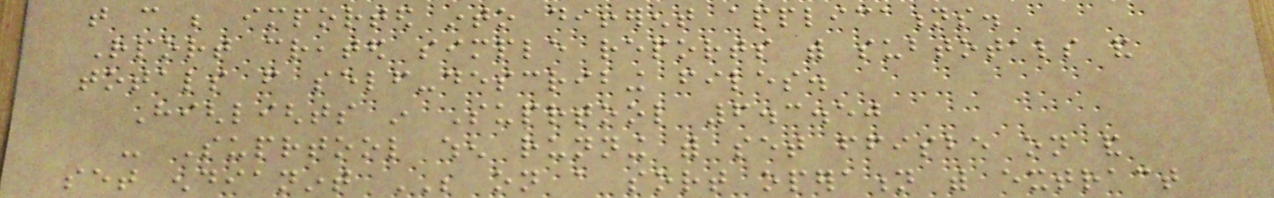that can be imported into different applications.
Rport created simple reports with subtotals and
totals from self-describing files.
Highlights in Suprtool 6.3.50
- Suprtool when running with set ffisbe on and
set endianint BE on a sort operation with extract
